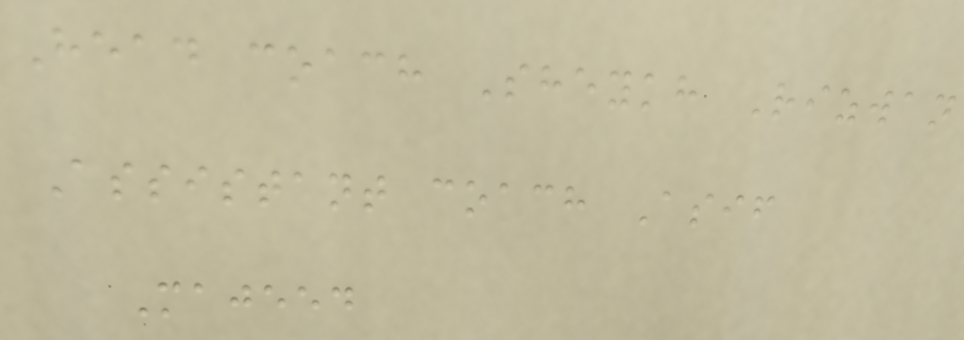Head coach Sheykh Rizwan
Assistant coach Asif
Majeed
